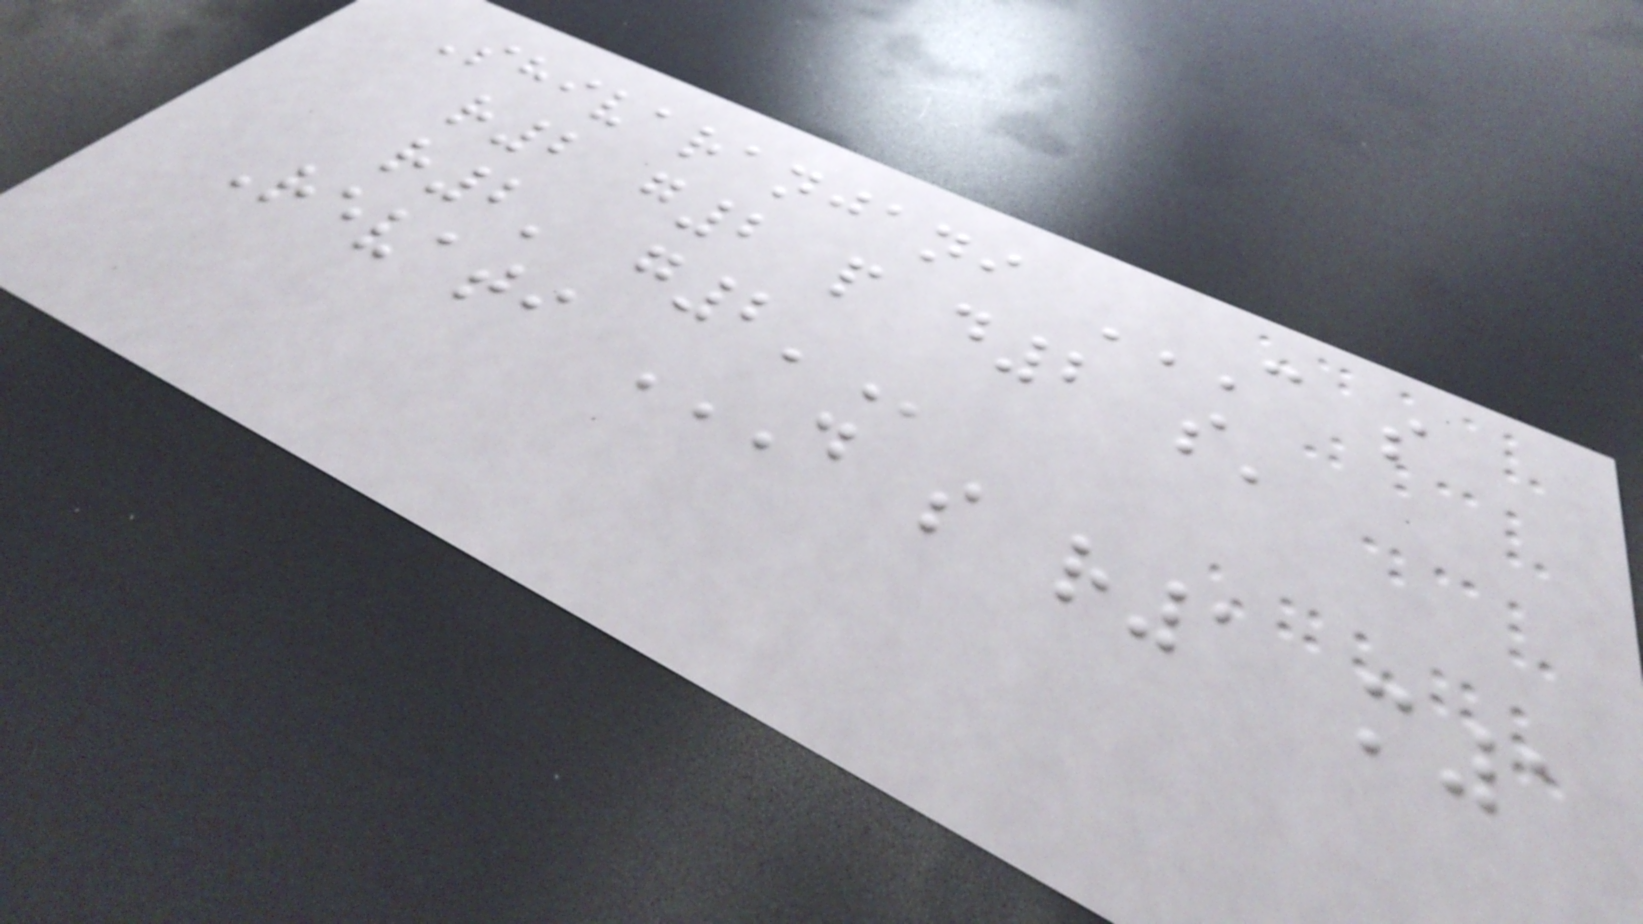Shivaranjani C S
R2 G2 P D2 S'
R2' G2'
Revati D S R1 M1
